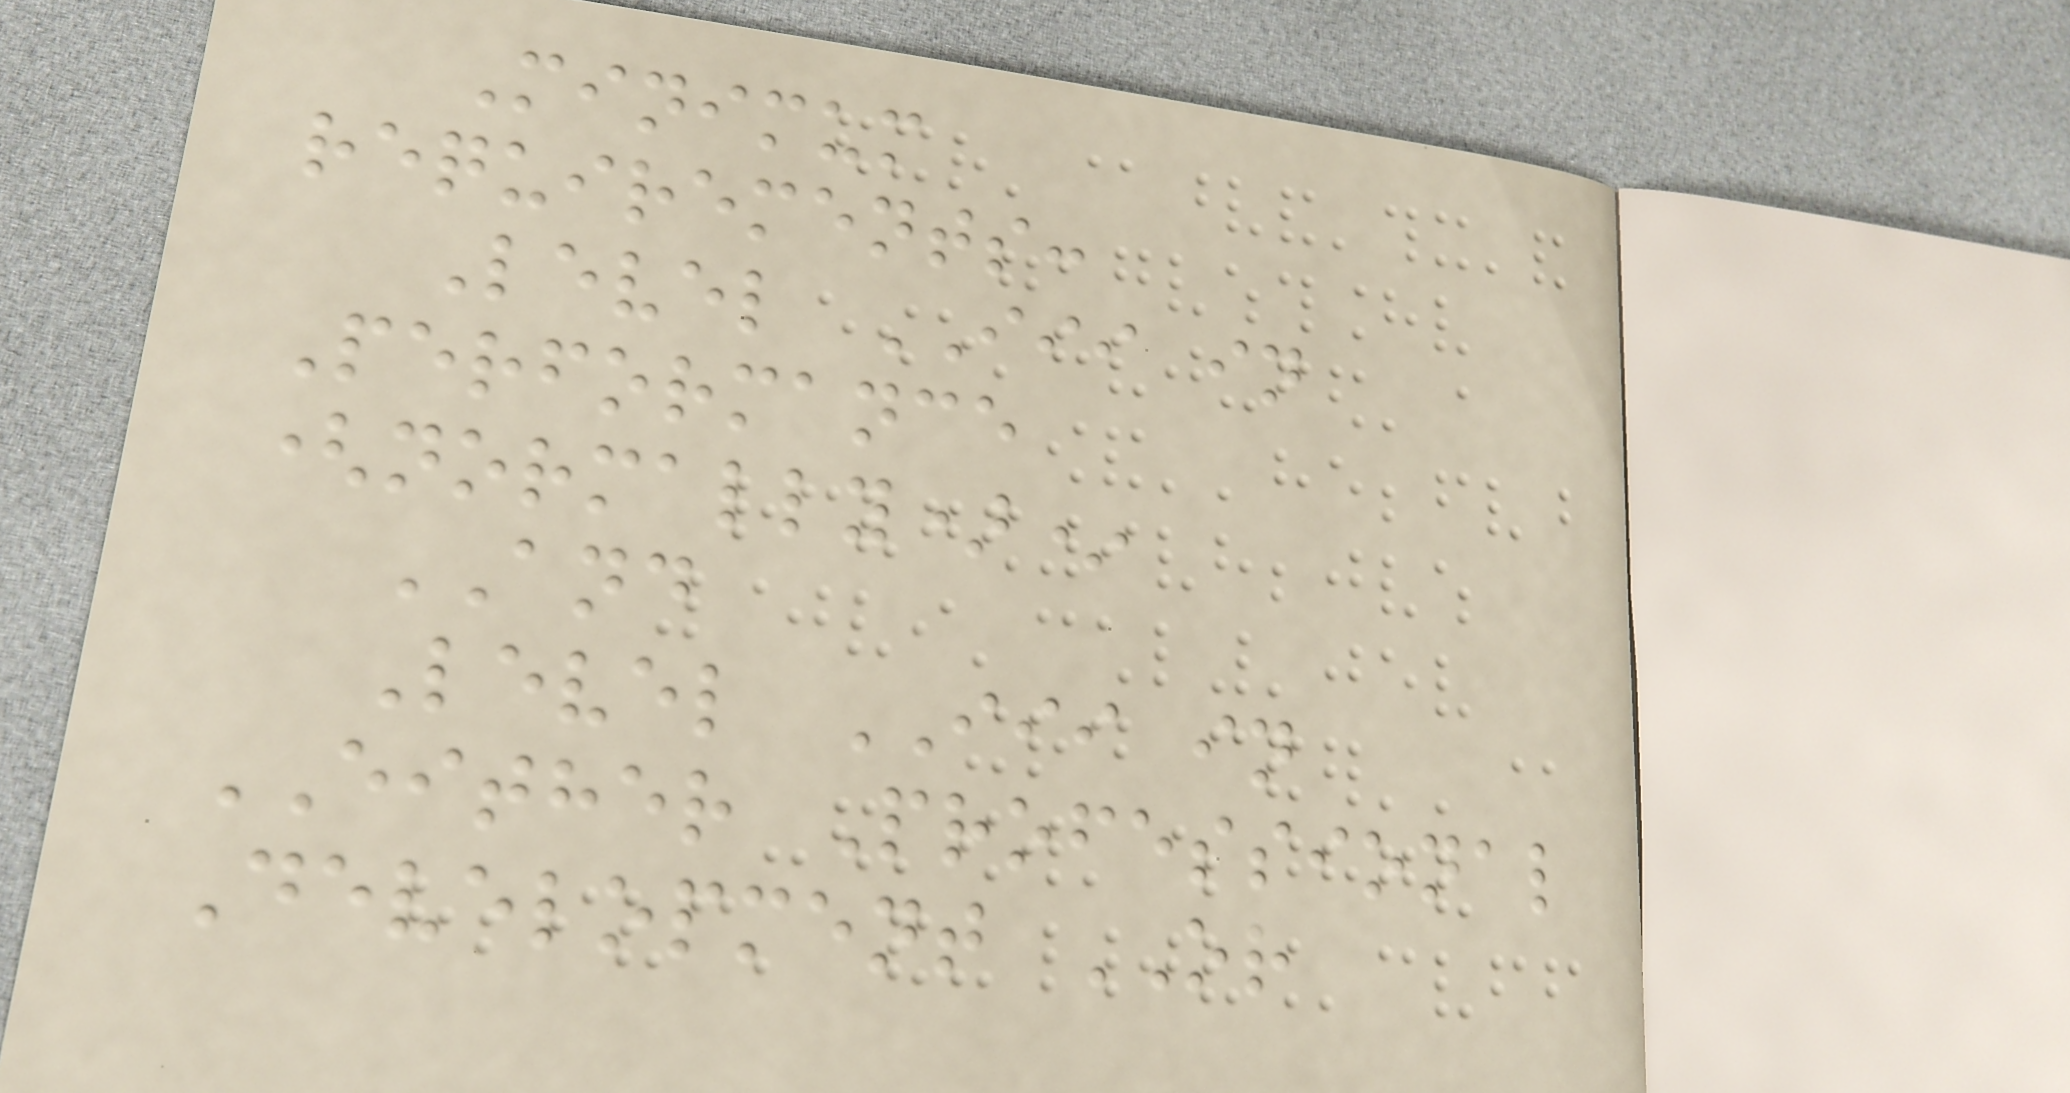Minimum
requirements:
Level III in
Performance
(normally)*
AND
Level III in
EITHER Professional
Development OR
